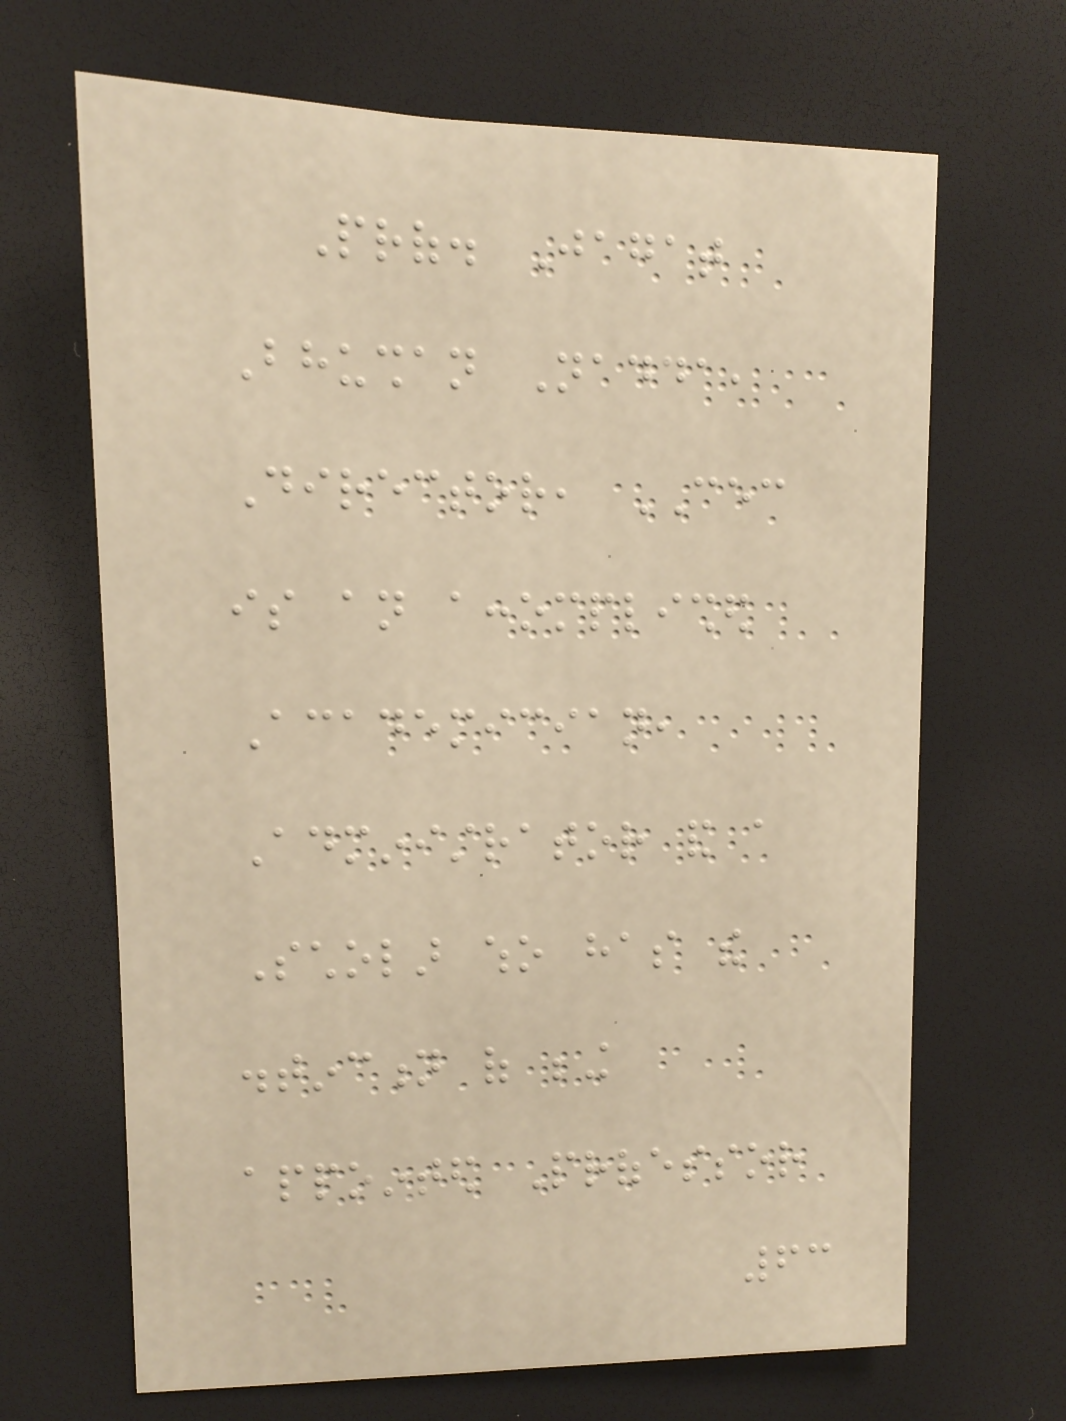Prof. Jagat
Bhushan Nadda,
Director, CEC
is an accomplished
Academician,
Administrator and a
Scholar who has the
distinction of being
appointed Professor
63
